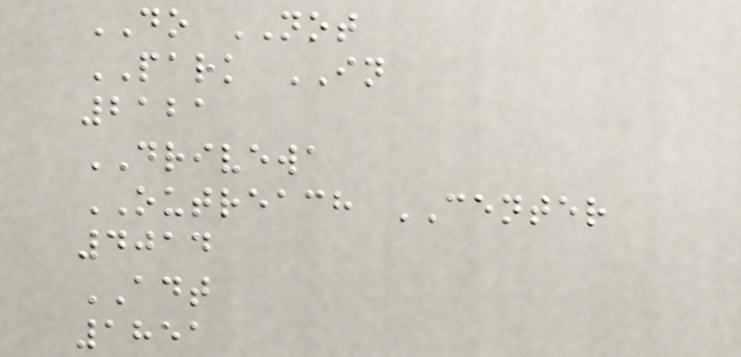DO NOT
PARK IN
2121
DRIVEWA
OUTREACH CENTER
4014
ADT
1851
